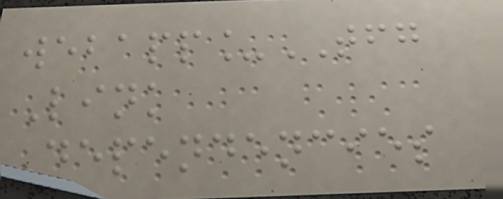webapp_TFG
Link
Dependencies
